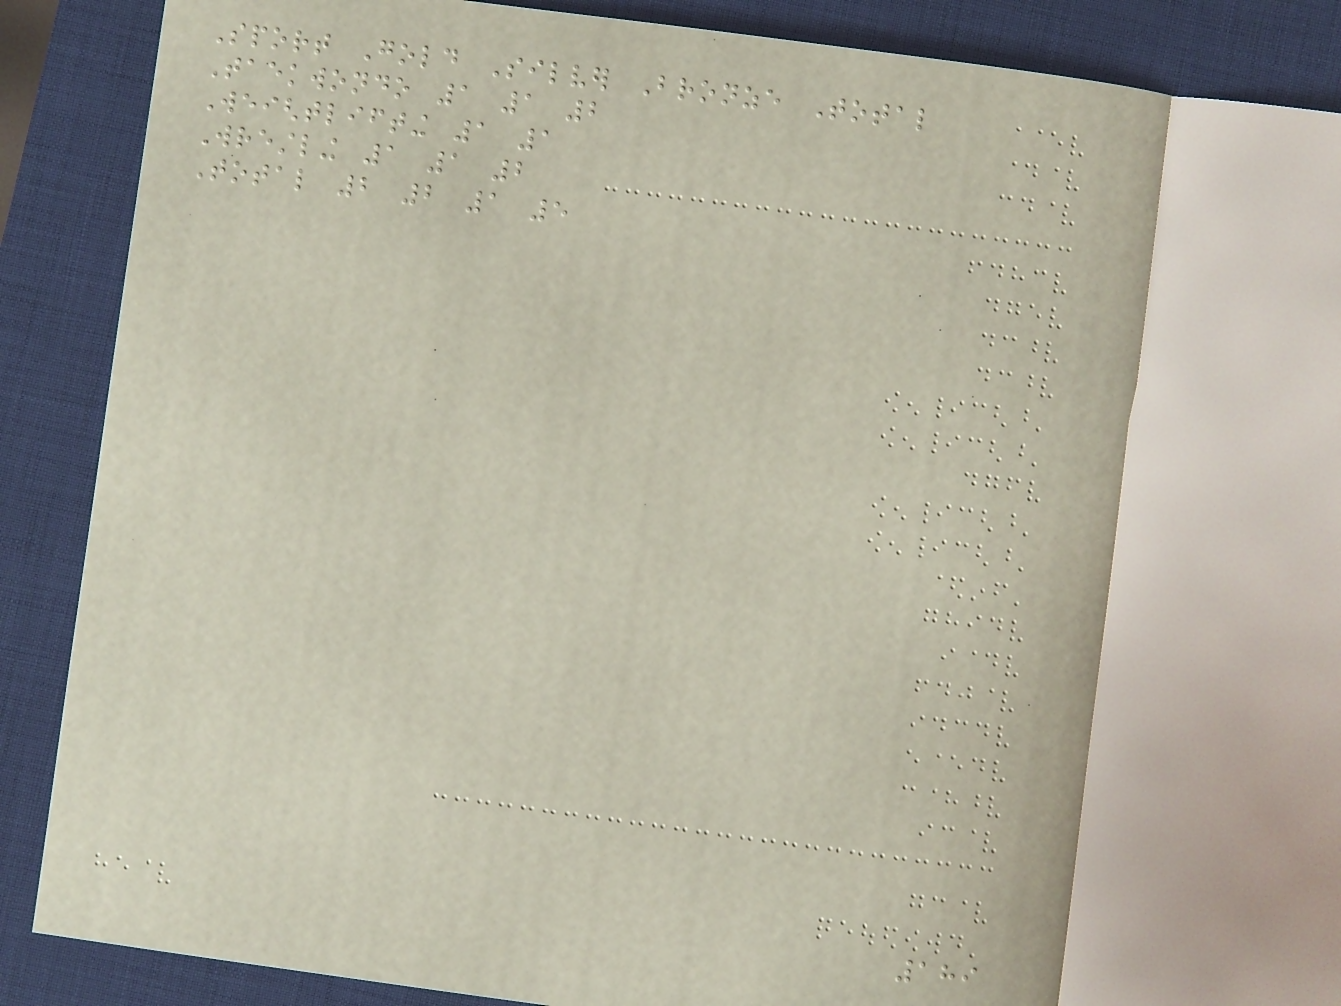Sport Gold Silver Bronze Total
Taekwondo 1 1 2
Weightlifting 1 1
Wrestling 1 1 2
Total 2 2 1 5
189
